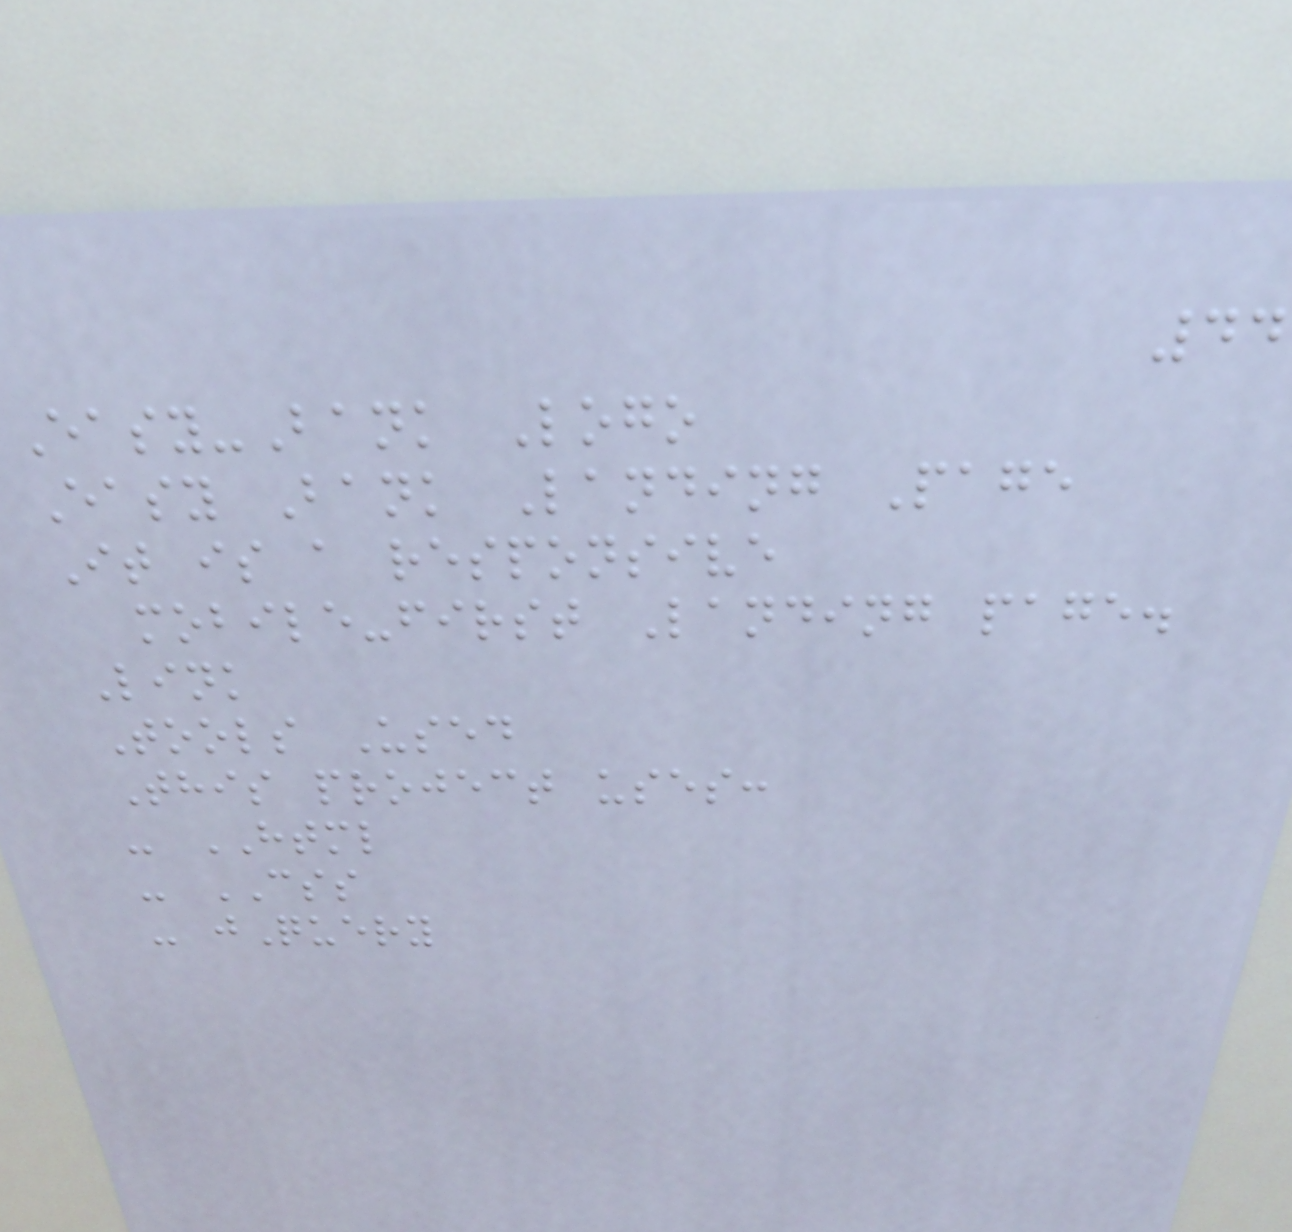44
Easy-Bank Logo
Easy Bank Landing Page
It is a responsive
mobile-first Landing page.
Link
Tools Used
This project uses:
- HTML
- CSS
- jQuery
